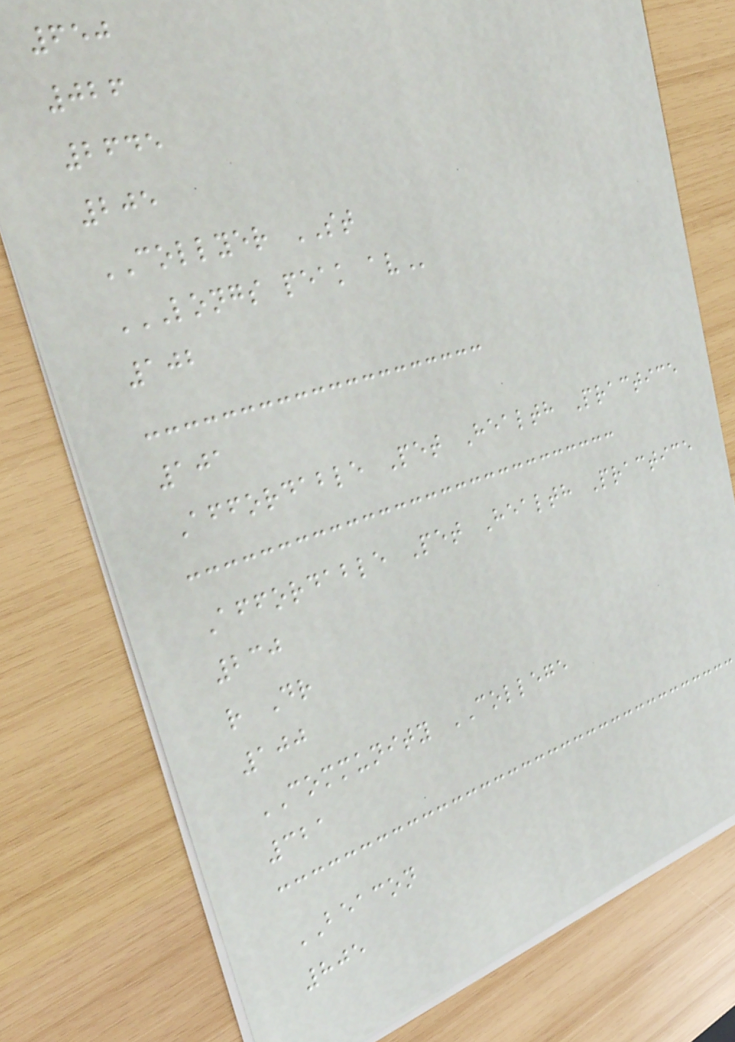650
026
2645
205
COLLYER ST
LONGS PEAK AV
102
101
Affordable Pet Health Practice
Affordable Pet Health Practice
230
r Dr
100
COMMUNITY COLLEGE
321
BEACON
805
